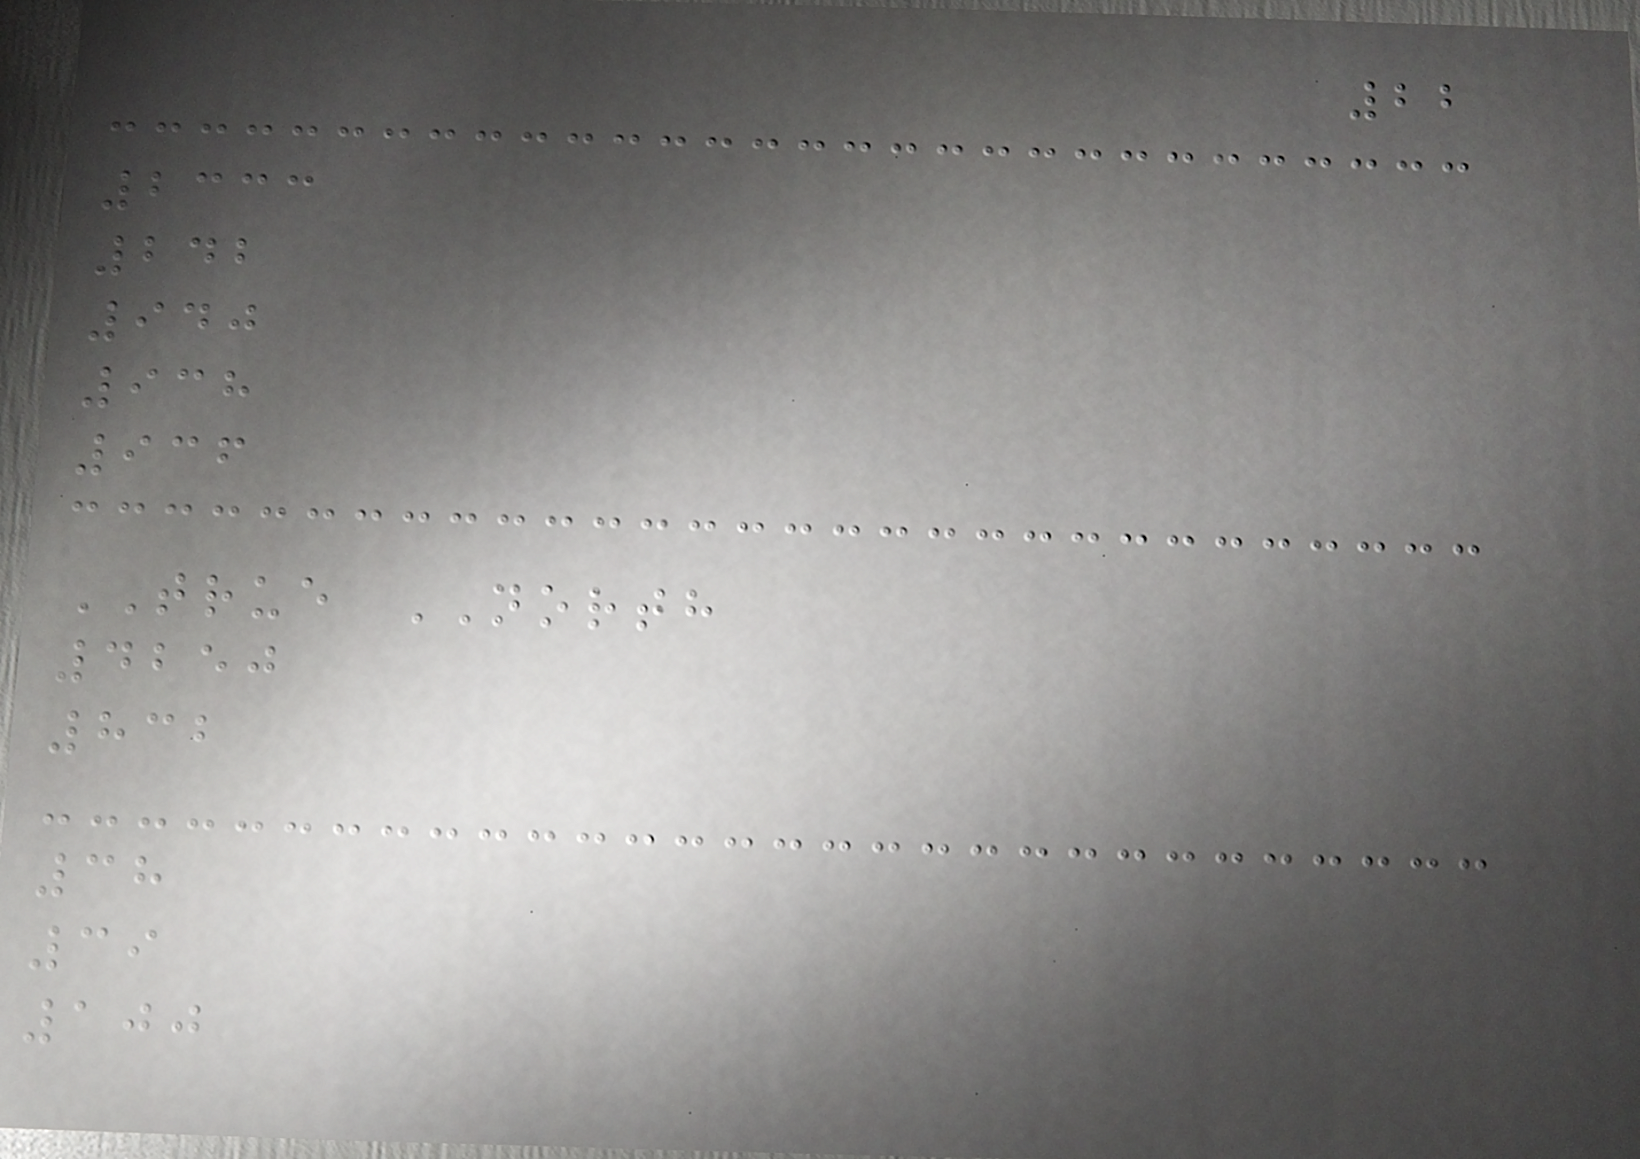22
2333
242
940
938
936
TRUE NORTH
4250
832
38
39
100
